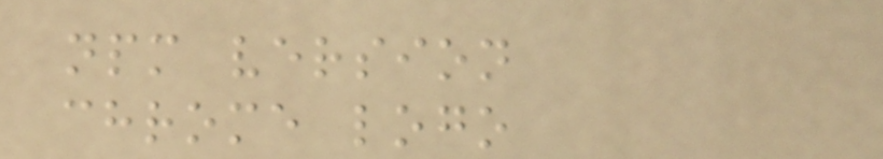npm version
chrome logo
